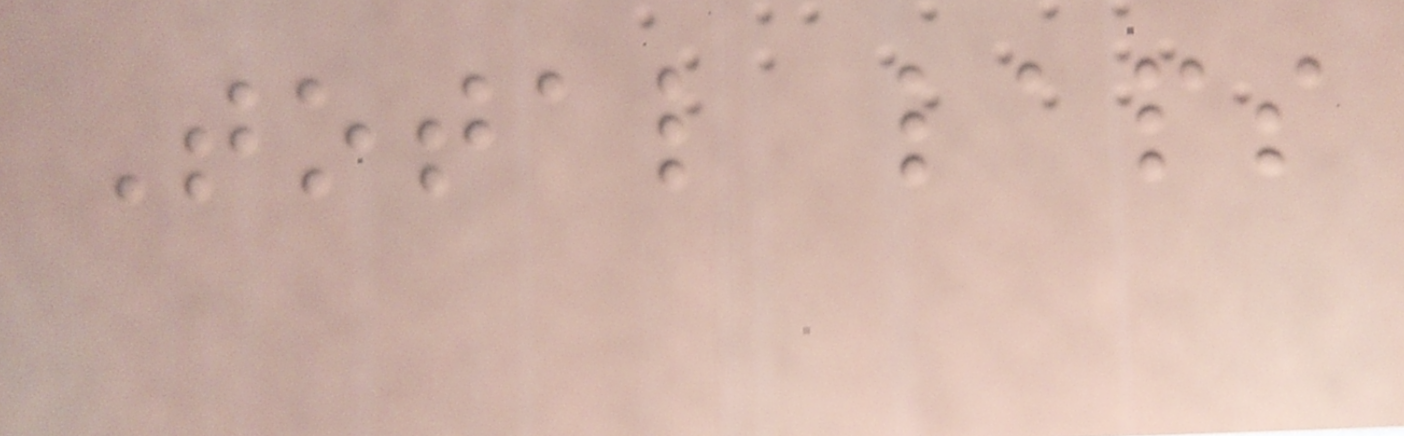Total laps
